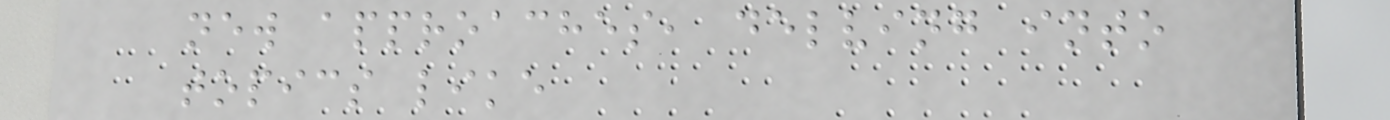new approaches, delving into
topics like
